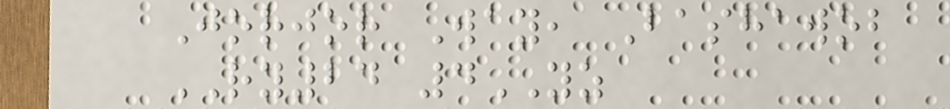Jorjor Way, Bashawob
RY24 4YZ
